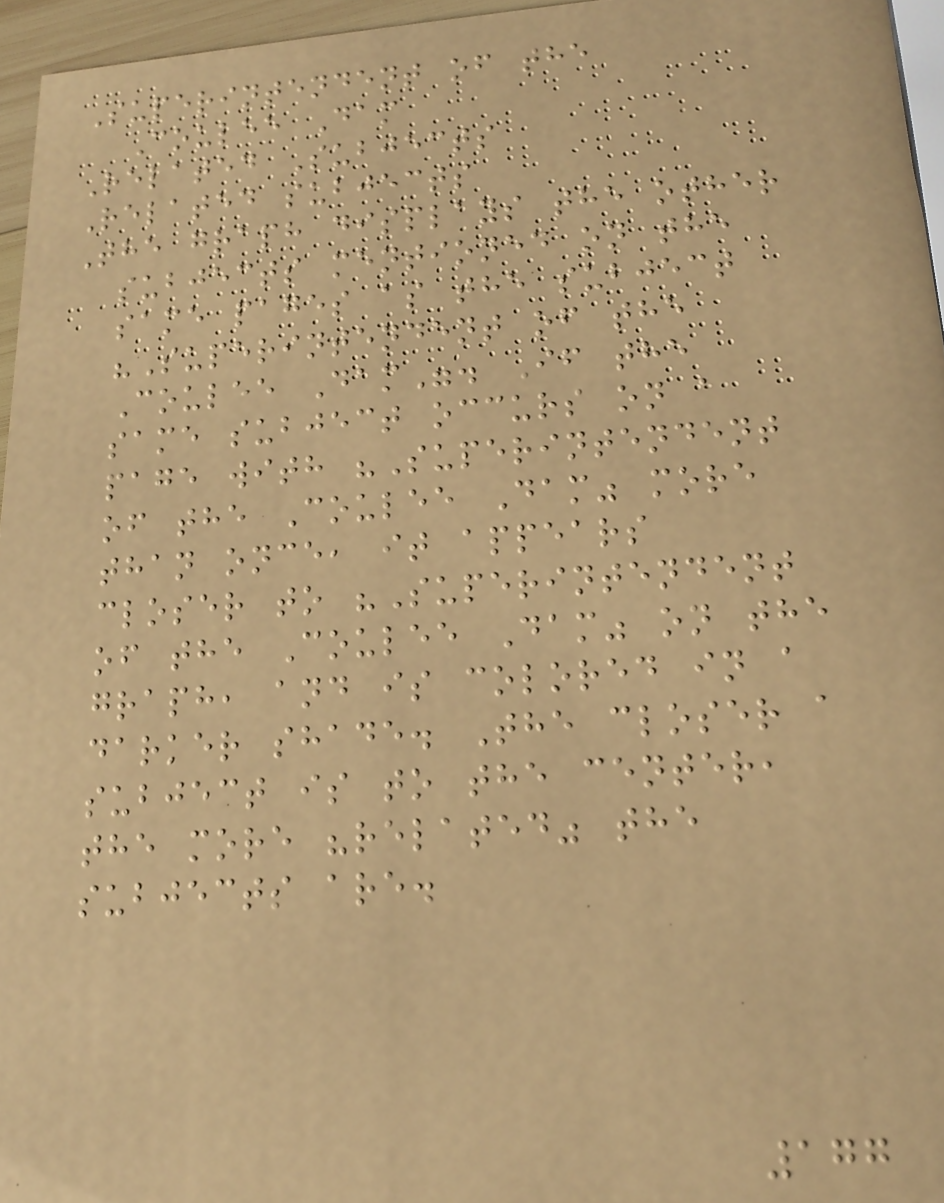Superintendent of the
Coulee Dam
Related Subjects
Related subjects
The graph displays the other
subjects mentioned on the
same pages as the subject
"Superintendent of the
Coulee Dam". If the
same subject occurs on a
page with "Superintendent
of the Coulee Dam" more
than once, it appears
closer to "Superintendent
of the Coulee Dam" on the
graph, and is colored in a
darker shade. The closer a
subject is to the center,
the more "related" the
subjects are.
177
